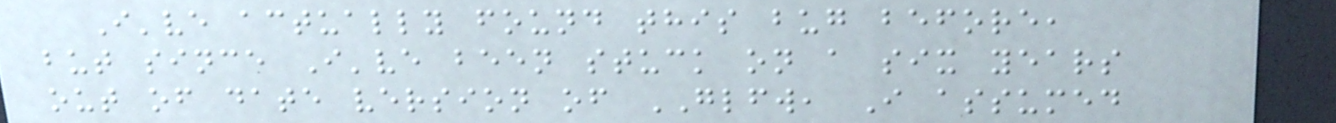I've actually found this bug before,
but since I've been stuck on a six years
out of date version of GLFW, I assumed
